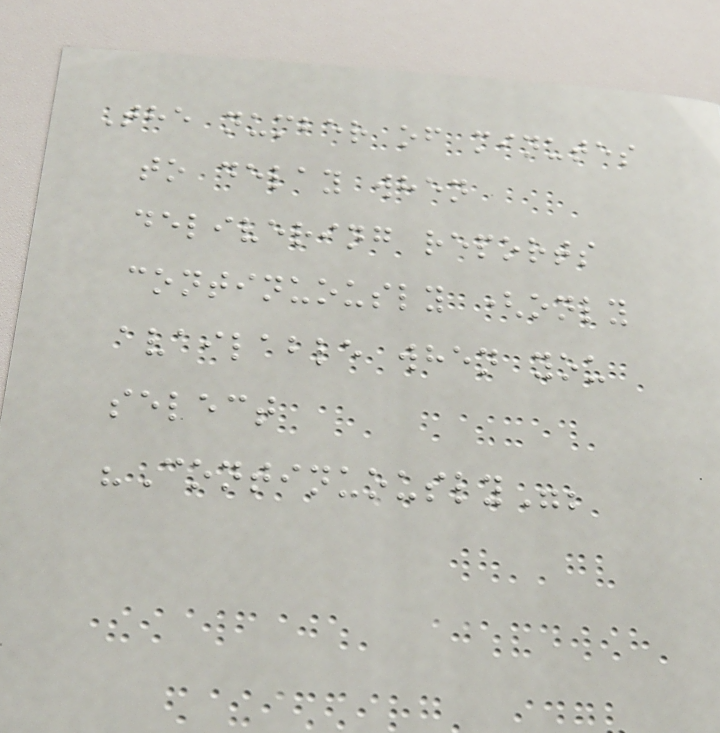The number of minutes
to delay when
delivering reports
continuously (only
available when you
select
"Continuously";
